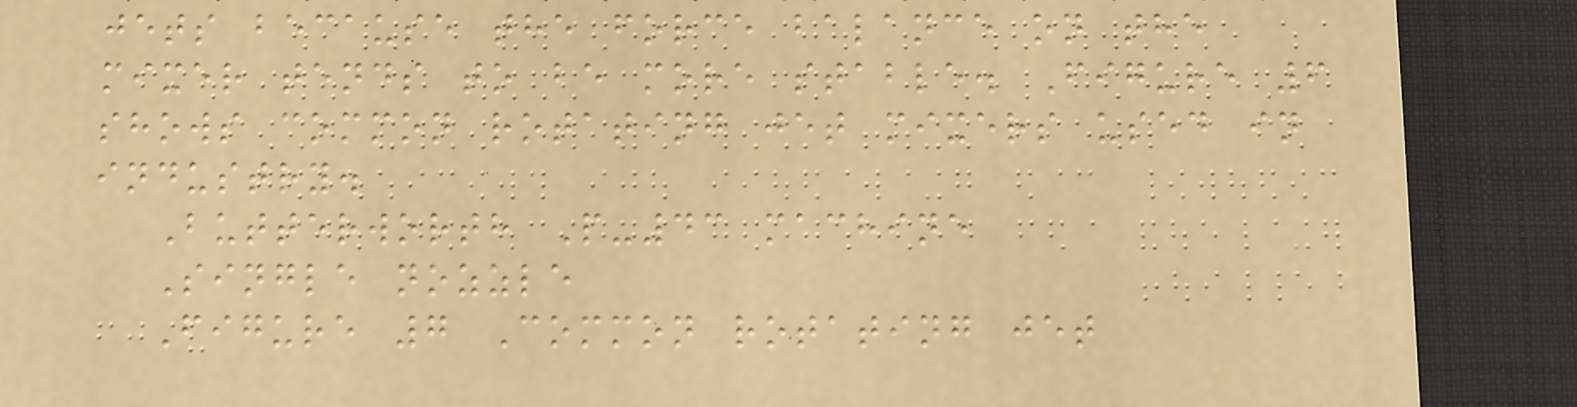jets because the force balance on the
mixer tends to be more stable. Figure 6
shows common rotating jet mixers used in
industry.
Butterworth P-43 machine
Single nozzle
Figure 7 Common rotating jet
